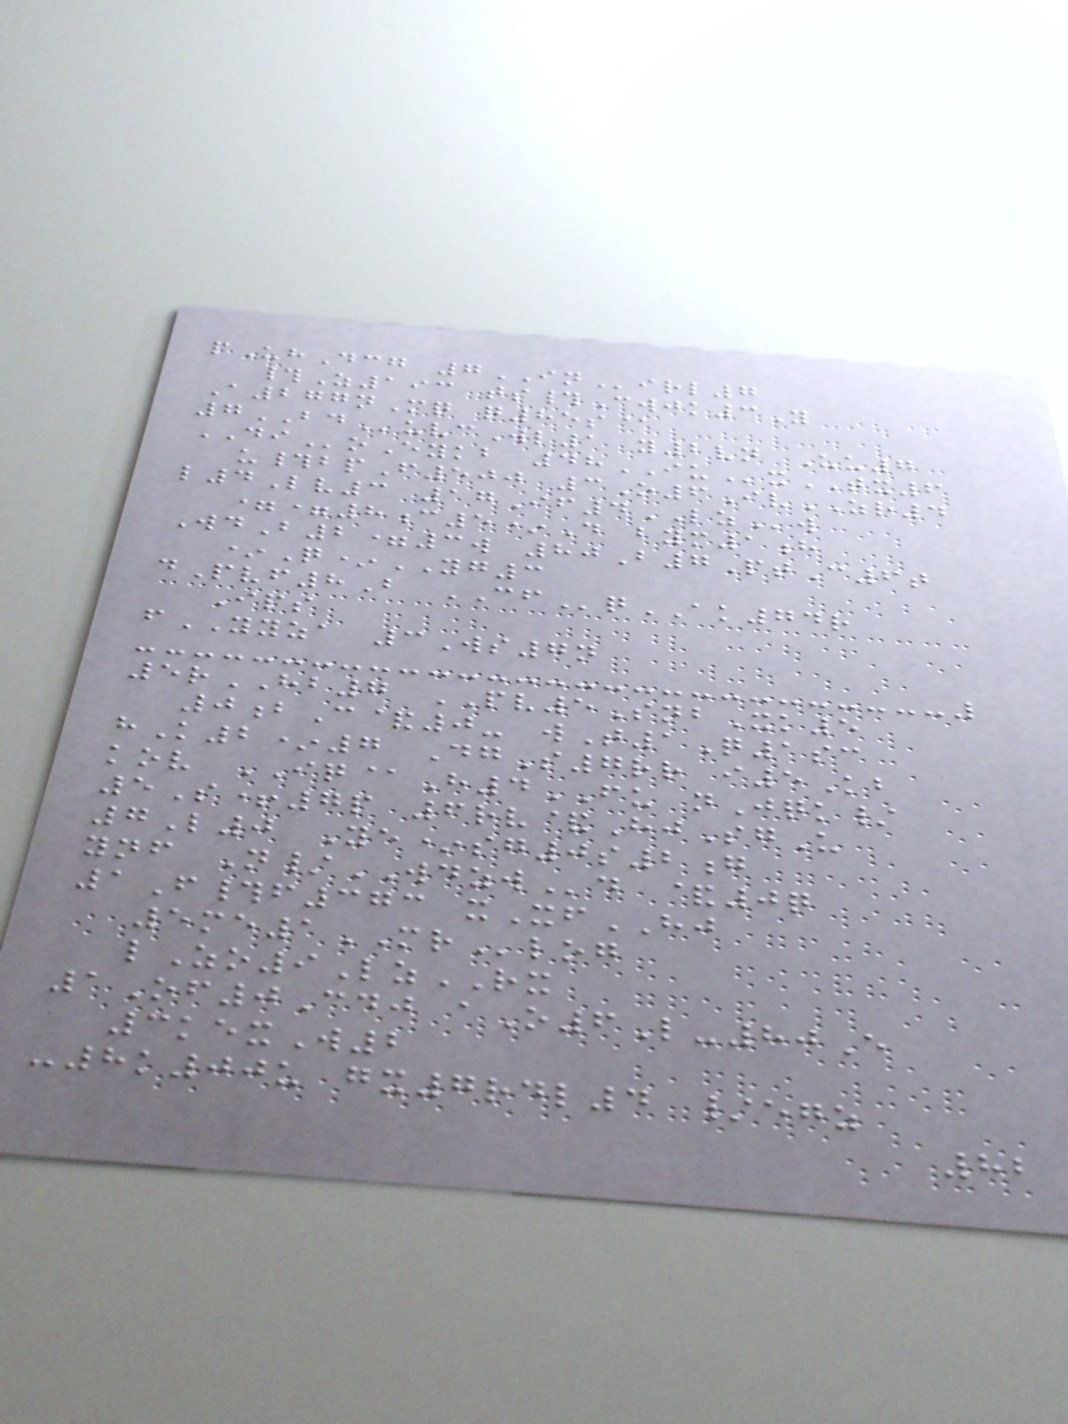pUhDcg 7INirl7
#Z193 ts#Cwjk3Y
A277nMq q85s@
7BDuvcWl1 y2vn Uu7
DIoEykb 48IUxTX6
u#bpF500 3O6IvZR4
l4Lv3 17If4LZw
==8c5*D bym1h
WdB2=3w 80B7PtC6t
*Q*YG3
dPvf8B CFqAK74r
Ips
fYYZA 3Ws7n
5rHB7 PV5SnbXk5
0bC&0- wT1Q1sc
hK2*7 DgS7rr i5Kb
kov IQ@H4FU nJqk/
5S+7p 6rv&HjSgU
7L0 Ye*sg0s2g
ynf N/WDZWd &0q
1F#f373 xXfHJ
5me1MRlog
lZo9LzRX
1Of0Cdj aO6L-80E
3kexW2
-8k00u gx7rdl4 /egz
82
